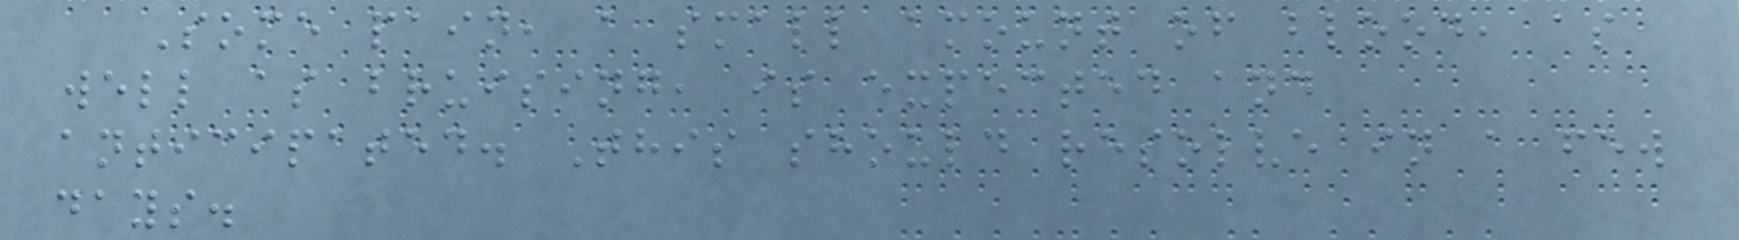Some pain, a small amount of blood, as
well as bruising, is expected and
anticipated. This should resolve in a few
days.
